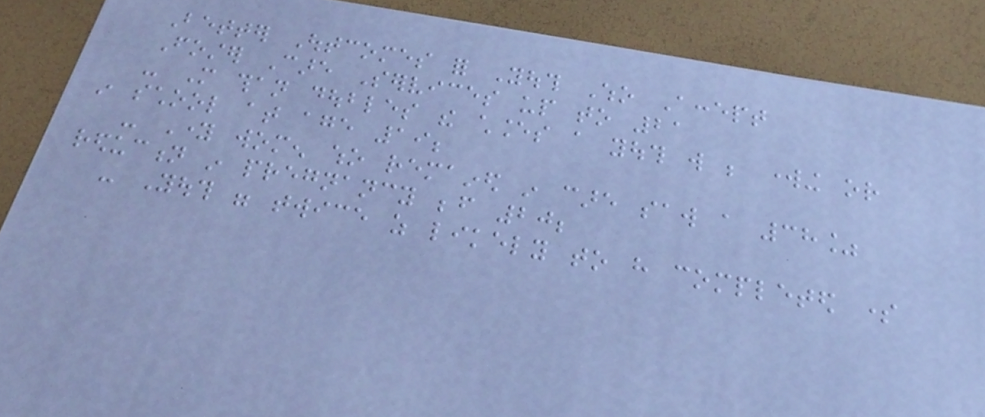Better Outcomes for Youth Who Accept
Foster Care Services up to 21
- More than doubles the chances a youth will be working or
in school at age 19;
- Young women who remained in care saw a 38%
reduction in pregnancy before 20;
- Youth were twice as likely to have completed some
